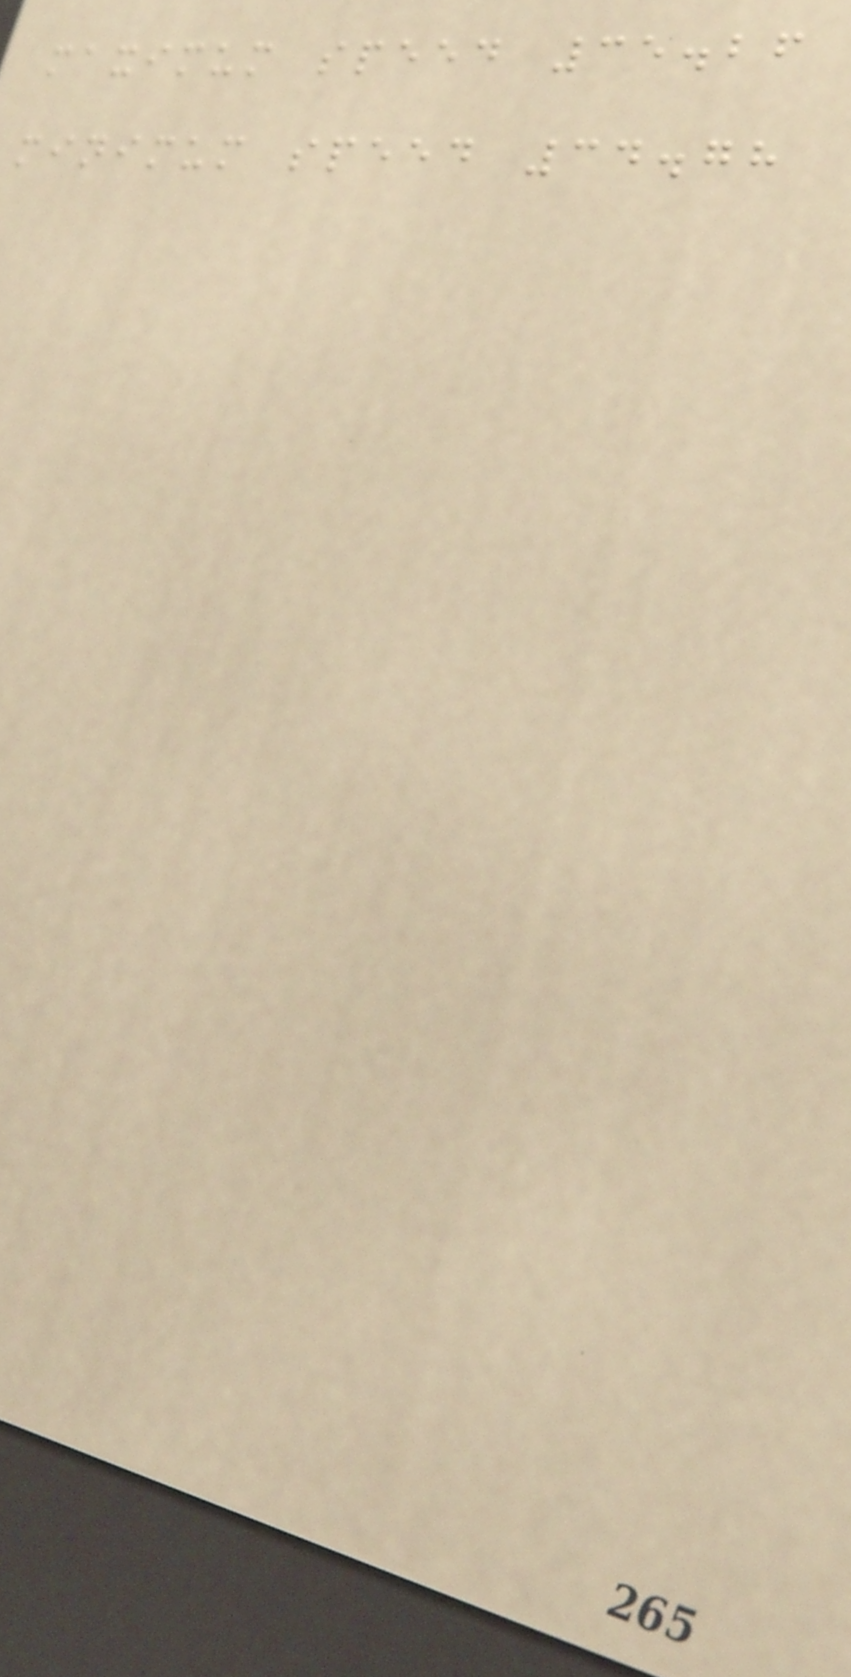maximum speed 35.26
minimum speed 34.78
